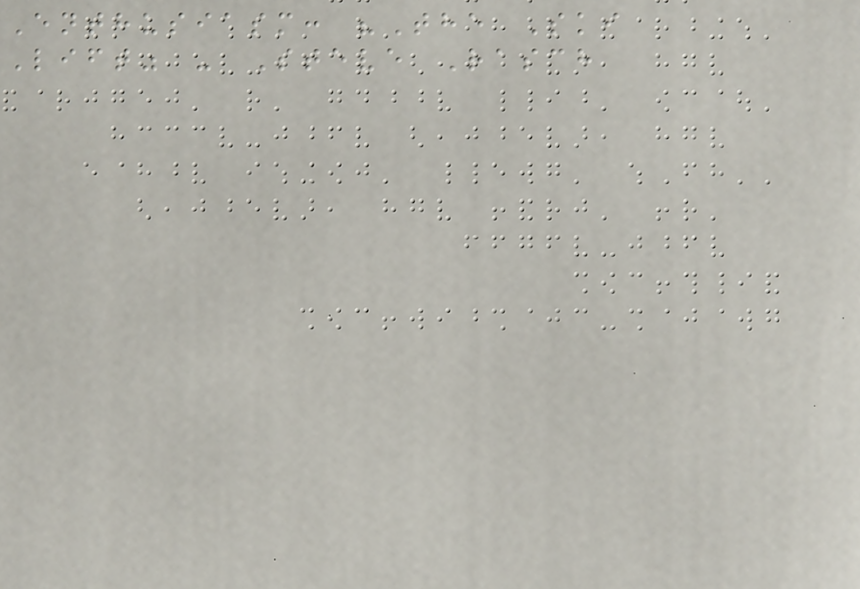Enthusiasm: "The Ski
Lift" - Steve Rasch
